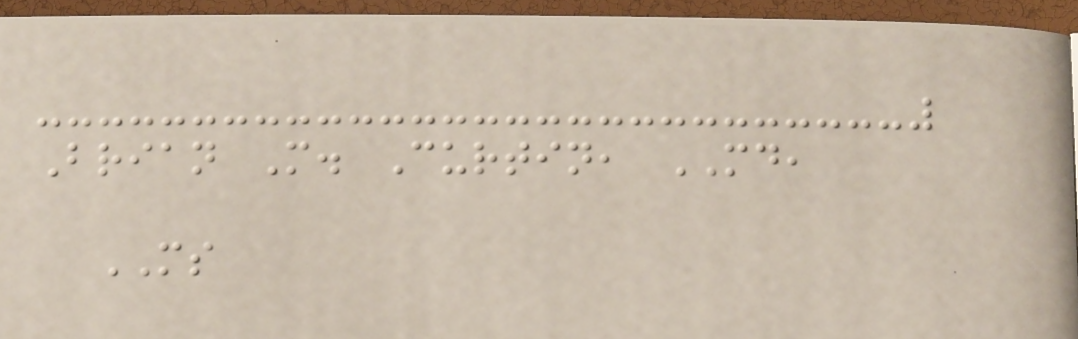Brian M. Curtin, MD,
MS
